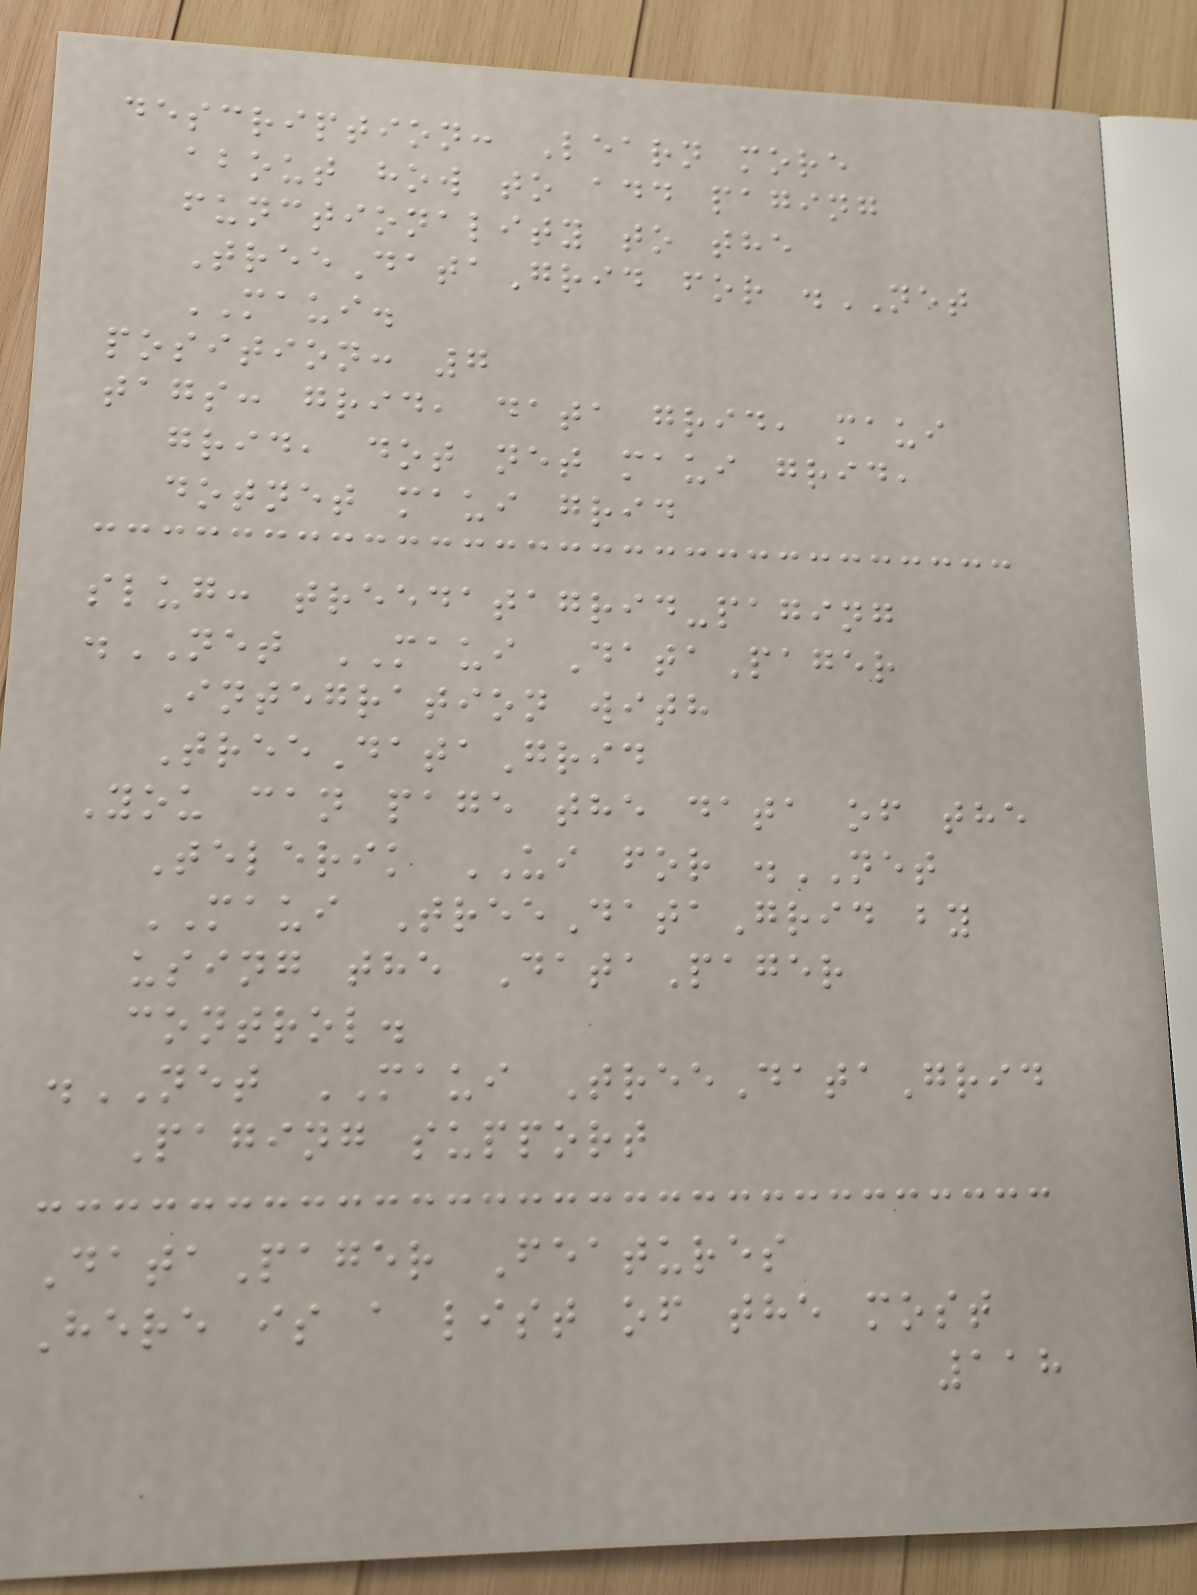description: Learn more
about how to add paging
functionality to the
TreeDataGrid for .NET
MAUI.
position: 7
tags: grid, data grid, maui
grid, dot net maui grid,
dotnet maui grid
slug: treedatagrid-paging
.NET MAUI DataPager
Integration with
TreeDataGrid
You can page the data of the
Telerik UI for .NET
MAUI TreeDataGrid by
using the DataPager
control.
.NET MAUI TreeDataGrid
Paging support
DataPager Features
Here is a list of the most
118
